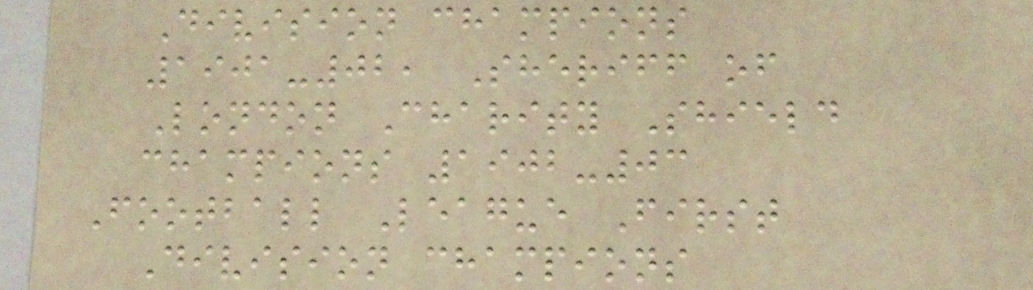Division champions
1901-02, Sheriff of
London Charity Shield
champions 1902-03
Football League First
Division champions
